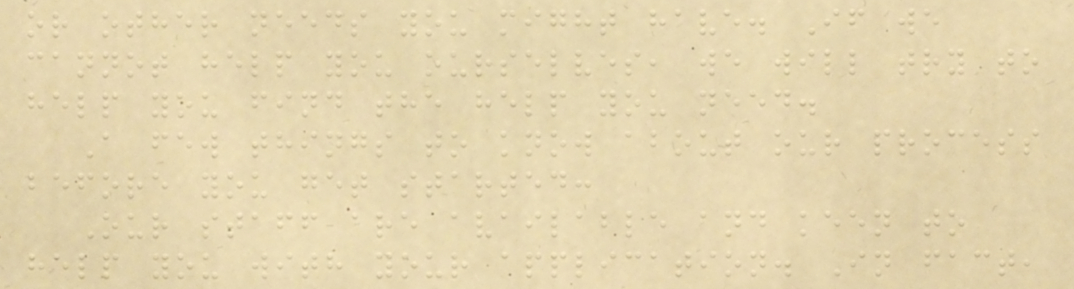or other needs you might have. If we
cannot help you ourselves, we will try to
help you find the help you need.
A few things to know about our process
before you get started:
Our staff are available and keen to
help you with your application. In fact,
